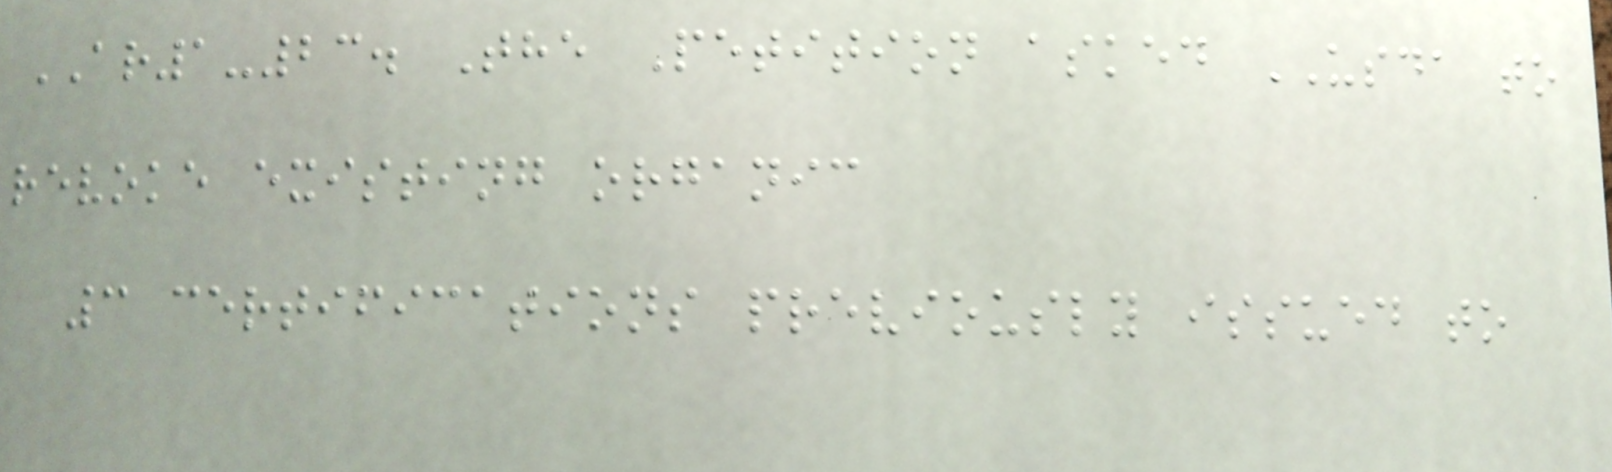AR1-23. The Petition asked USDA to
revoke existing organic
3 certifications previously issued to
